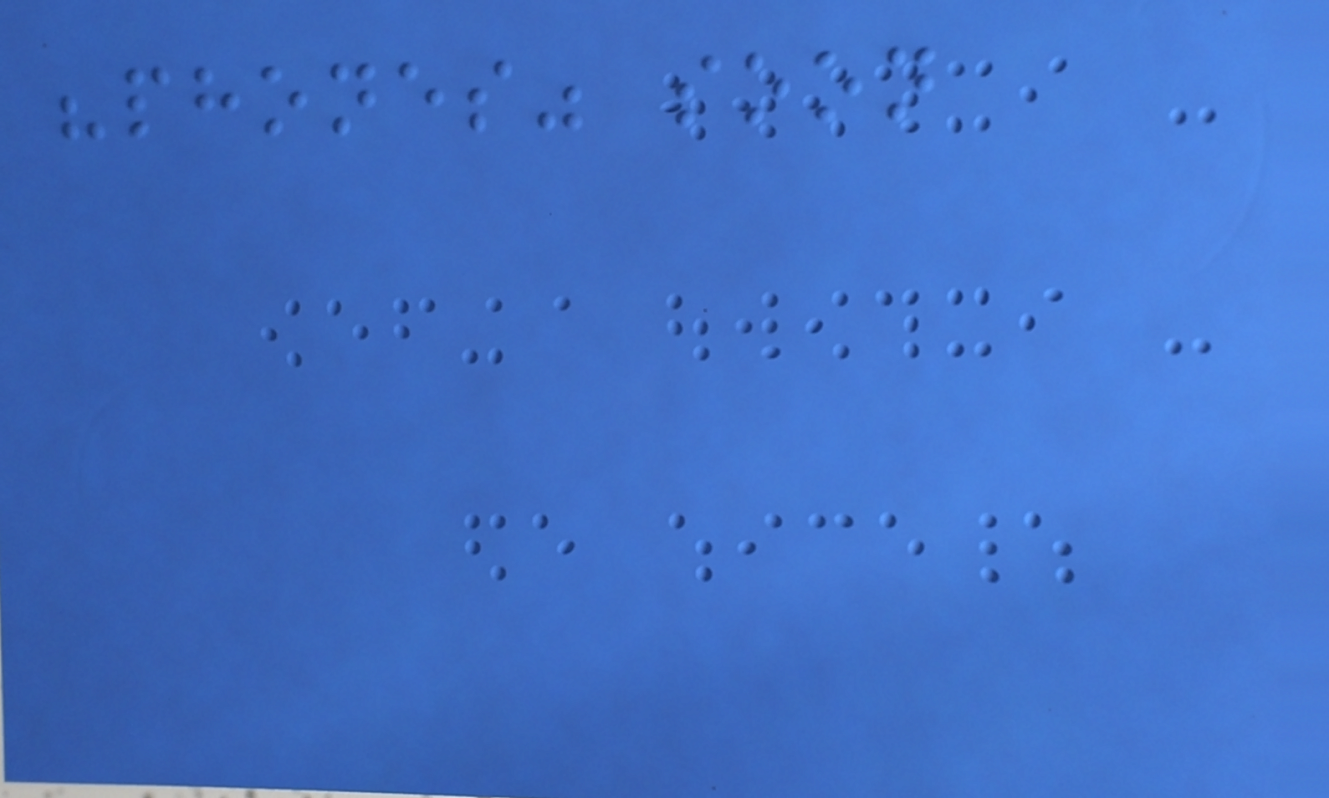"phones" soon
